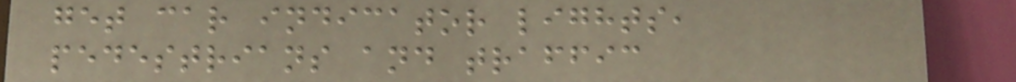get car indicator lights,
pedestrians and traffic
